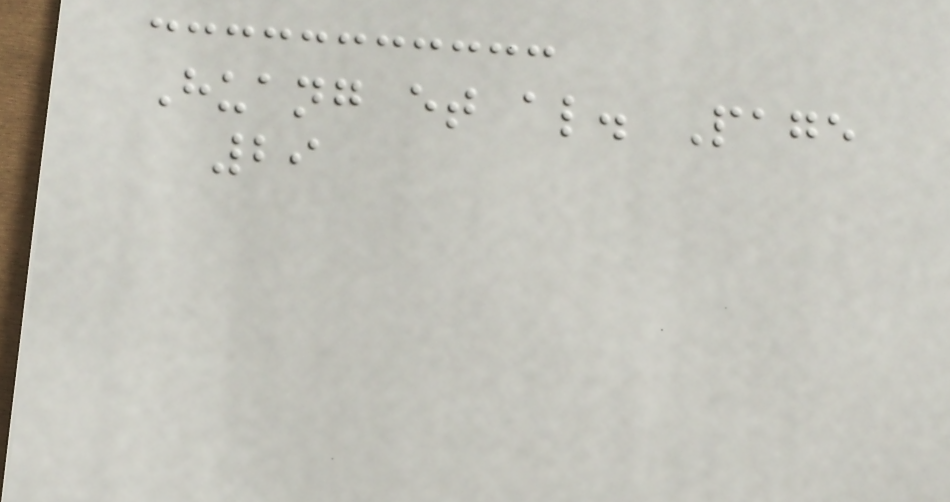Huang et al. Page
29
